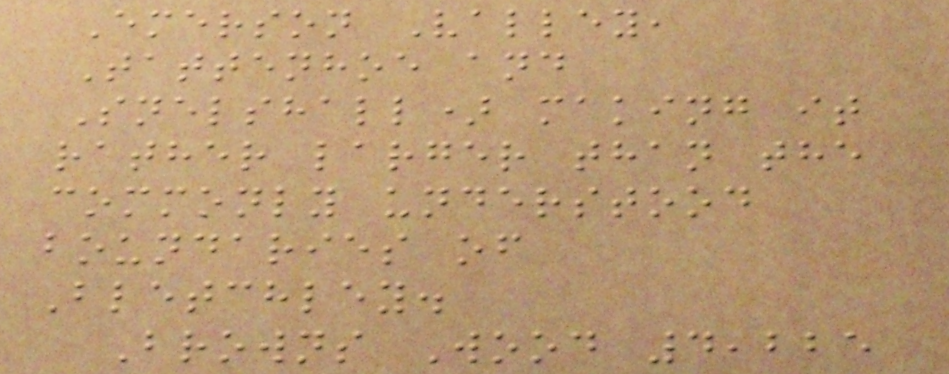Emerson Valley,
Tattenhoe and
Snelshall) making it
rather larger than the
commonly understood
boundaries of
Bletchley.
Browns Wood 4,225
